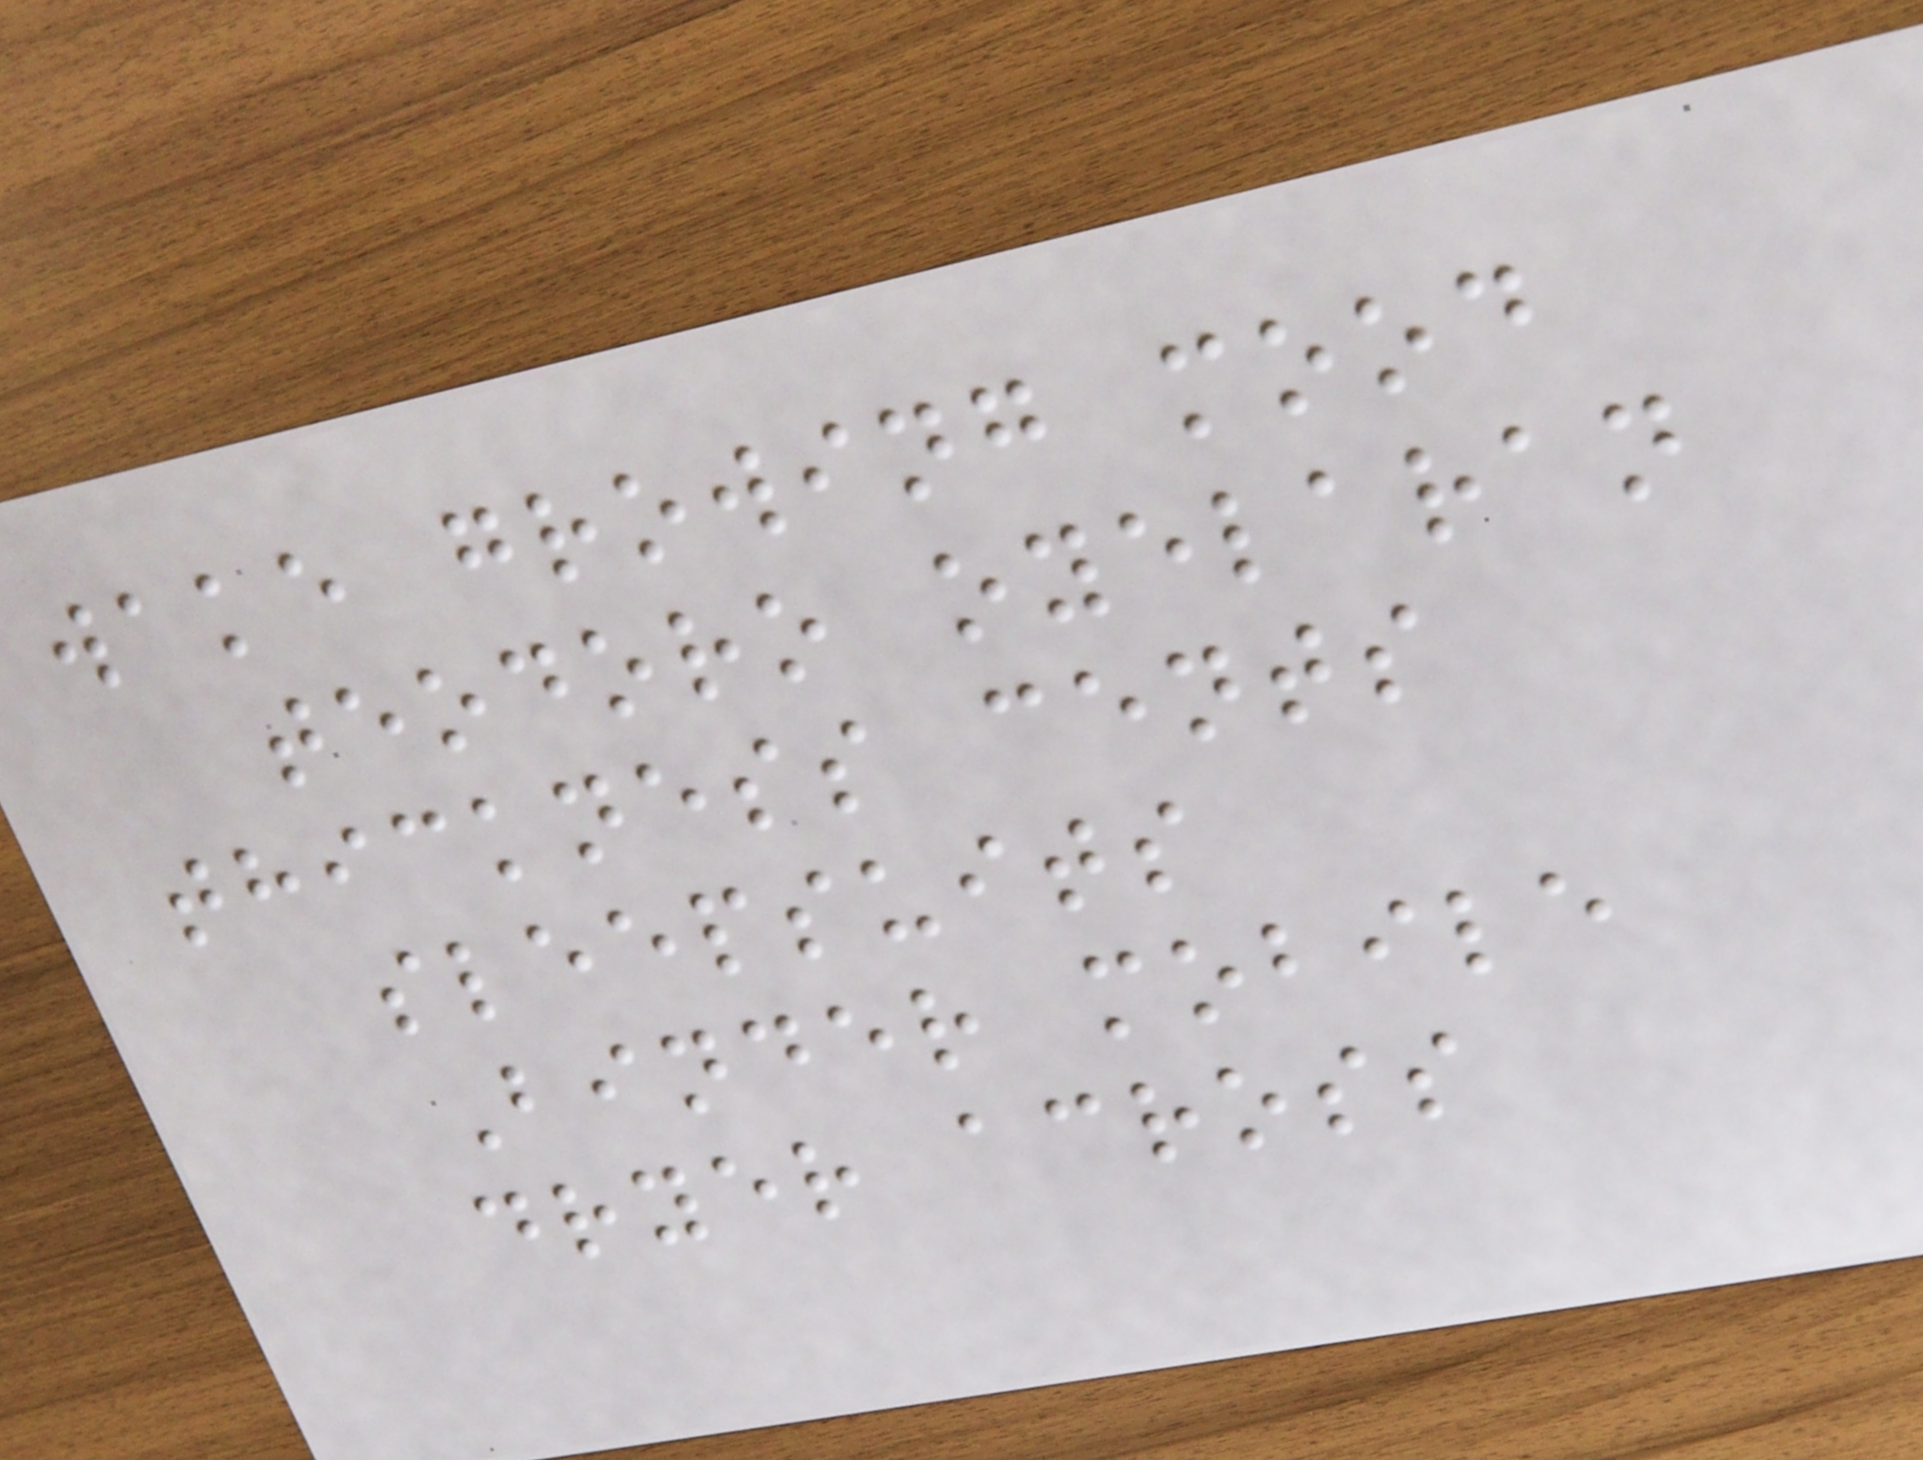wake growing mood
teodoro oyelaran
thickness cents
sleepsuits
Binder mobile
dryer across
